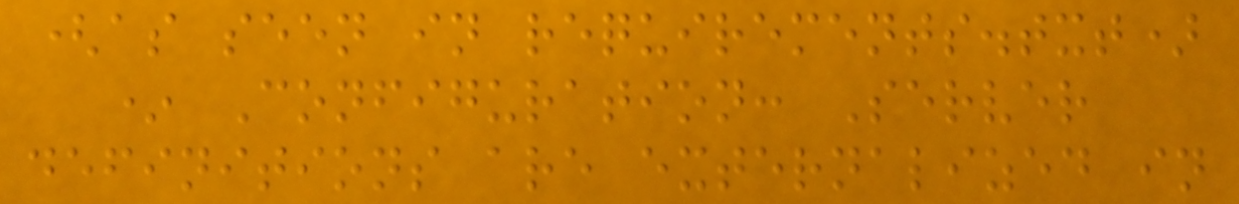(as seen in requirements.txt)
* Configuration: Server
definitions are externalized in
